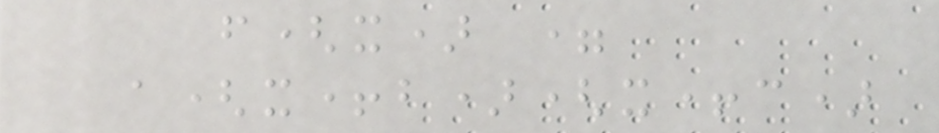f(x) =
a(x+b)(x+c)
